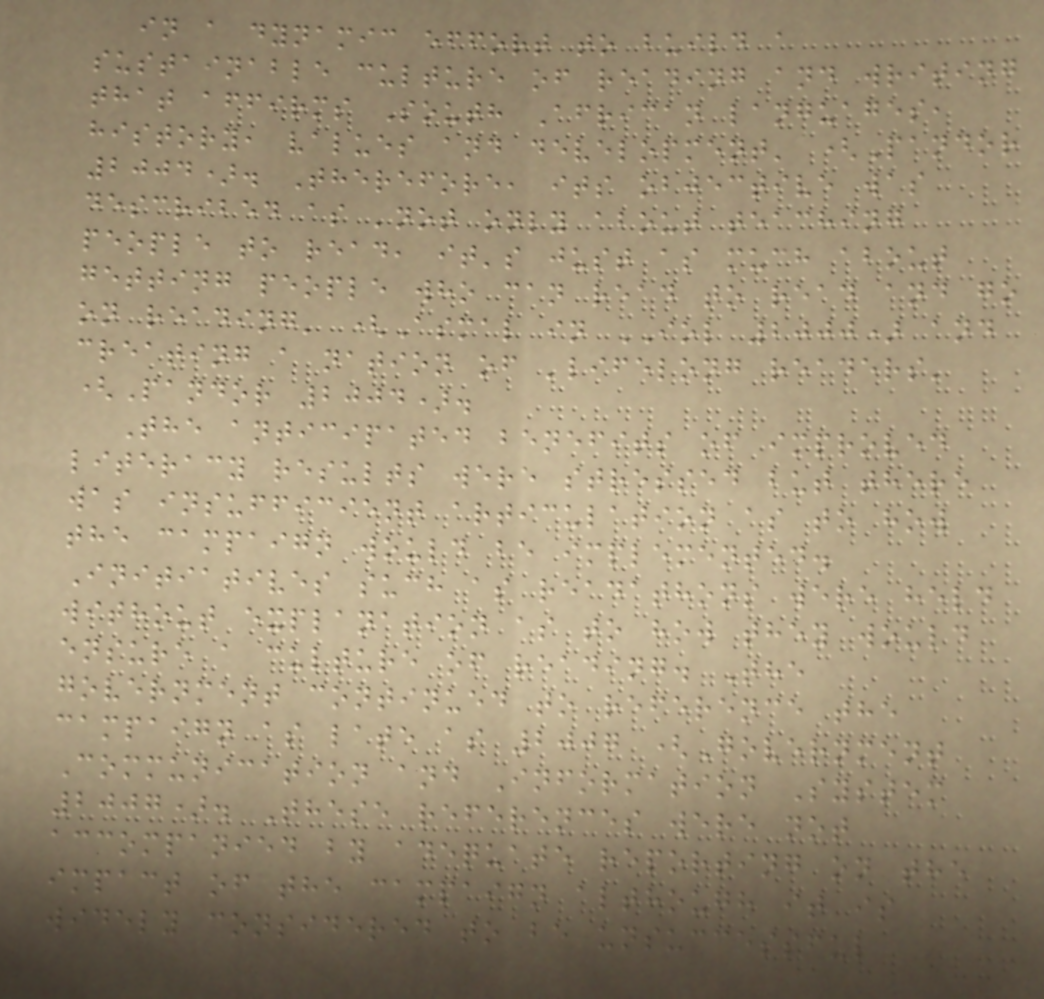in a dynamic effort to build a
sustainable culture of reading and writing
that affirms South African languages,
history, values and development' (Pandor
2004). Therefore, its objective was
described as 'not only about teaching
people to read, it's just as much about
getting people who can read to read and go
on reading' (Asmal in IOL 2000) and
creating a nation of 'lifelong readers'
(Pandor 2004).
The anticipated benefits of improved
literacy results were stressed but there
was insufficient articulation as to how
the campaign would be implemented.
Initiatives such as readathons were held
without explanation as to how they would
ensure a culture of reading. The
government continued to reference the
campaign as late as 2007 (Government
Communication and Information System
2007). These references were not
accompanied by adequate reporting on the
impact of the campaign although it is
widely considered to be unsuccessful
